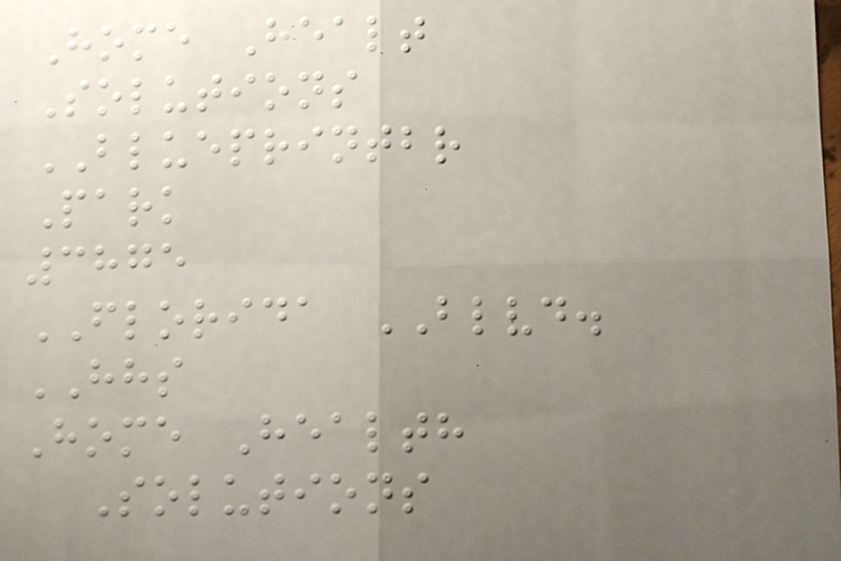Home Healt
Solutions
BLUEPRINTBR
Park
3875
FLORIDA BLVD.
HHS
Home Health
Solutions
